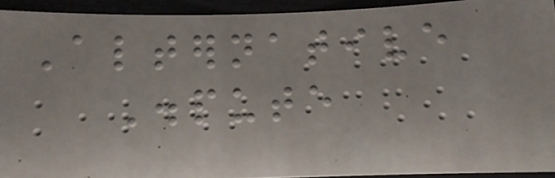Alternative
Dispute
